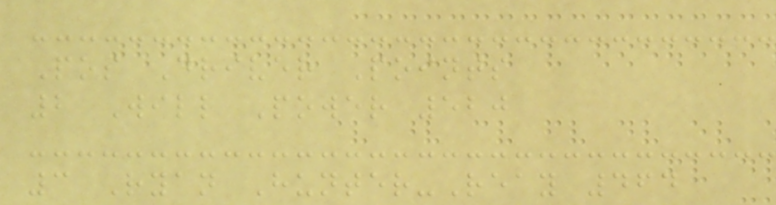Pos Driver Points
2 Will Power 520
3 Ryan Hunter-Reay 464
